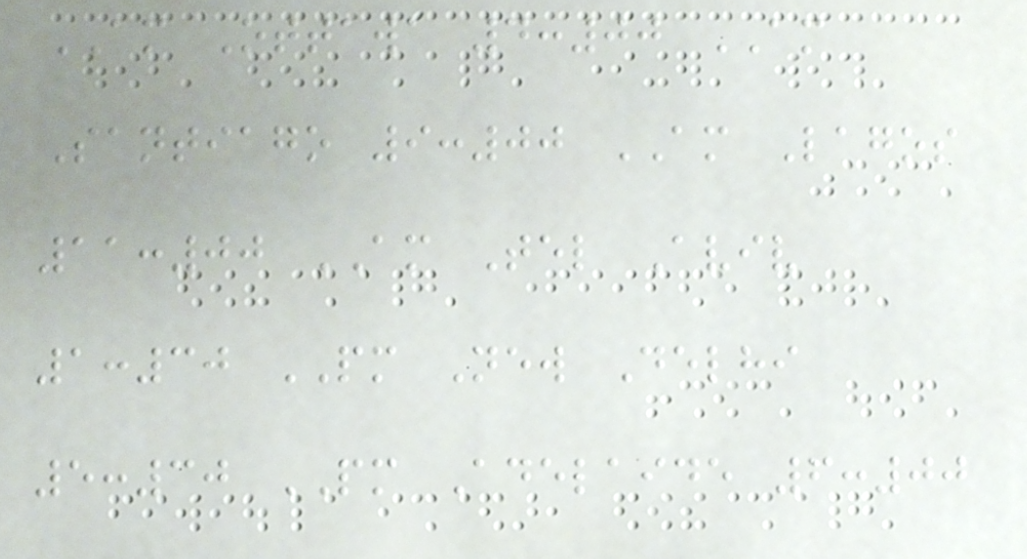AM Ottawa 4:00 AM
Santiago 9:00 AM Lagos
11:00 AM Tel Aviv
1:30 PM New Delhi
5:30 PM Adelaide 6:00
